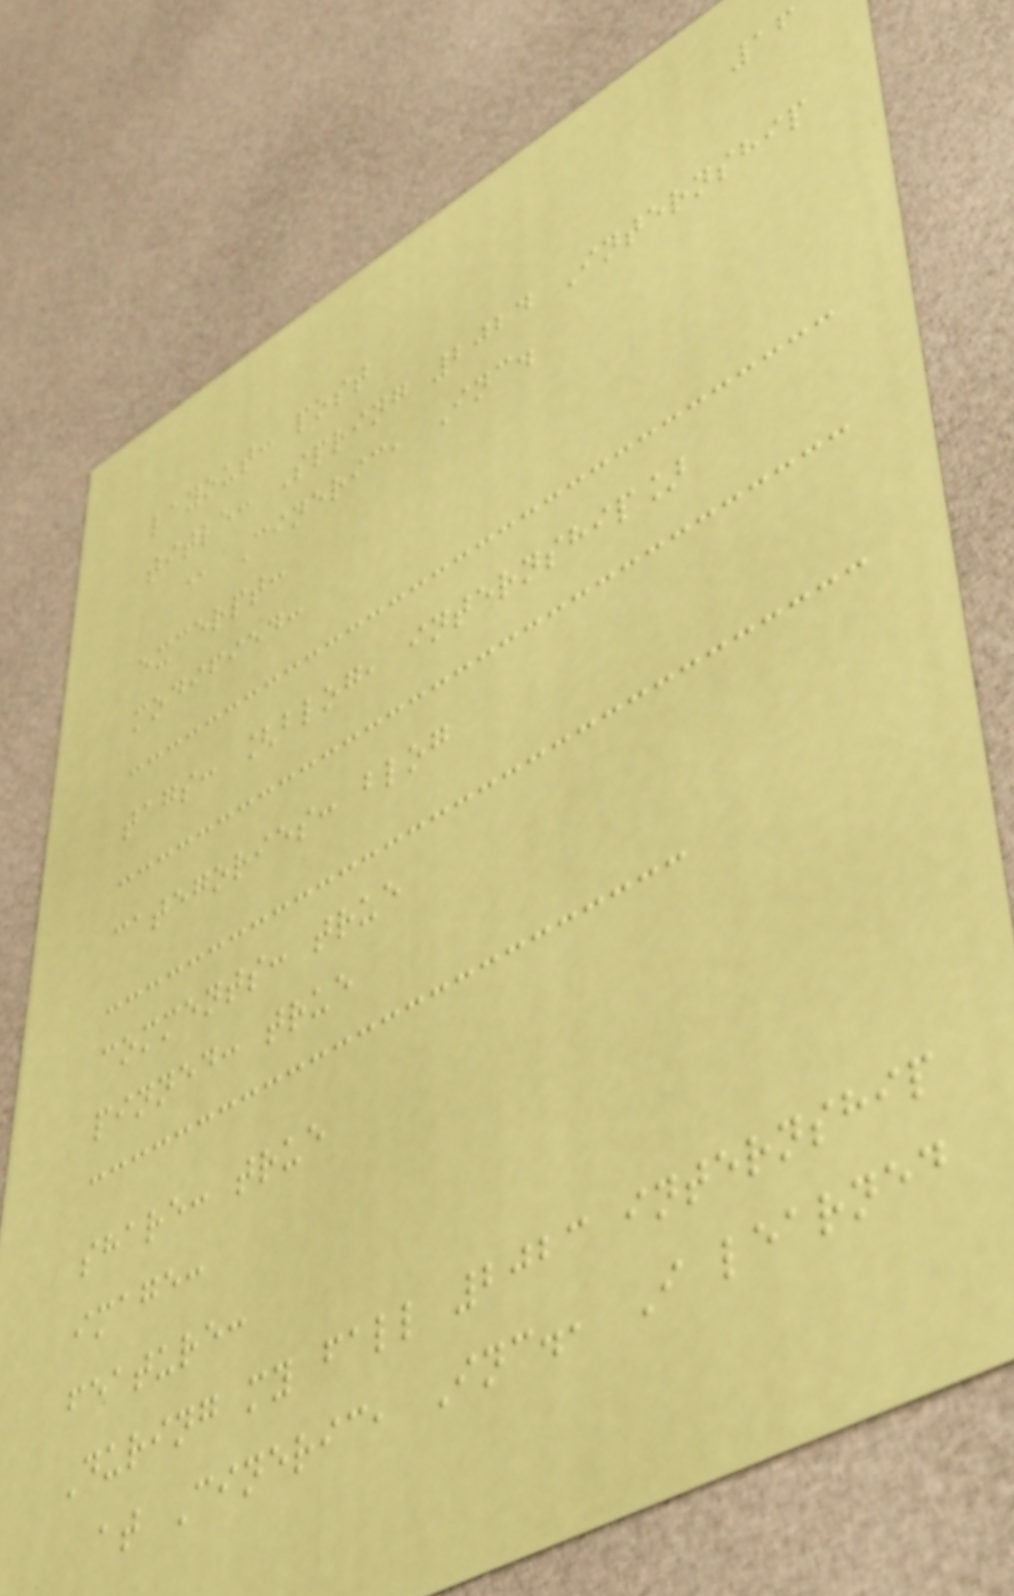16
layout: post
title: Spring 2024 Internship
@ Cineric, Inc.
excerpt:
modified:
tags: [blog, internship]
categories: blog
comments: true
pinned: true
share: true
image:
feature:
During my fall 2023 internship
at Cineric, Inc., I learned
